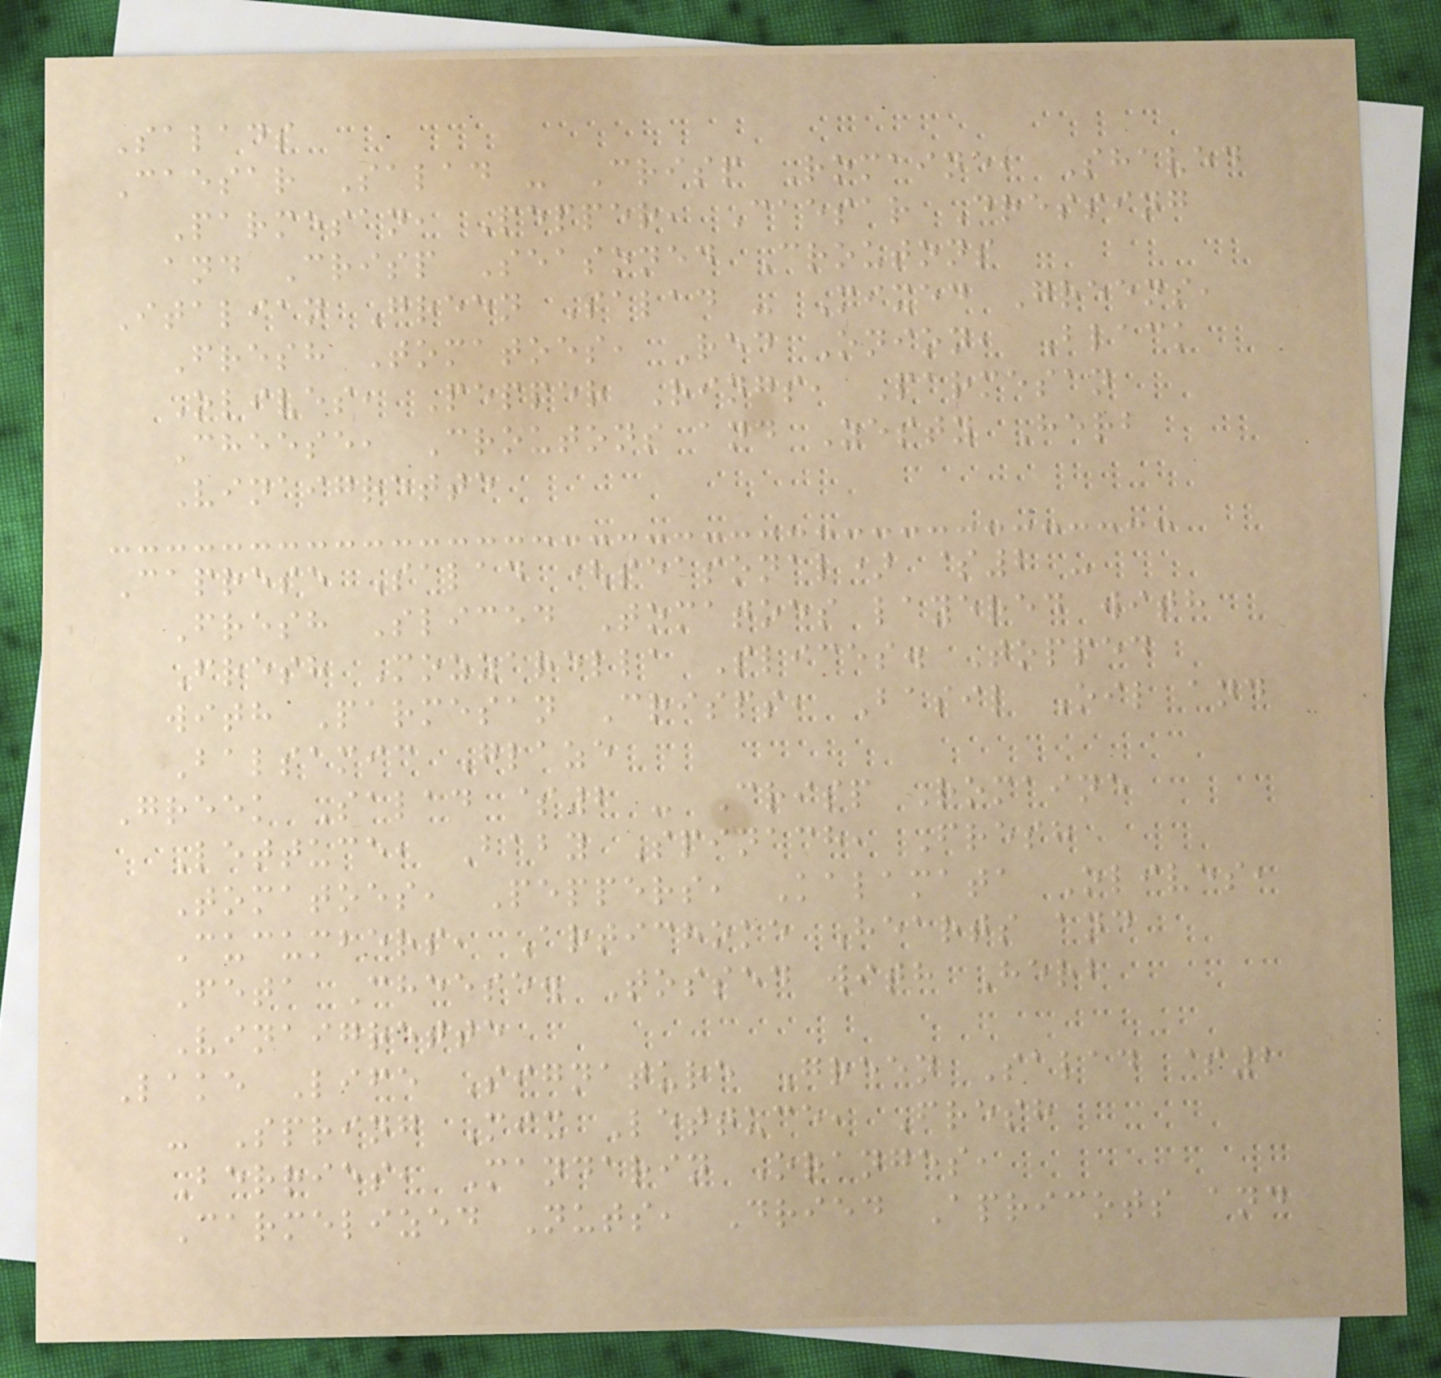Salads
Caesar Salad - Crisp Romaine, Shaved
Parmesan, Pepper, Caesar Dressing
and Crisp Seasoned Croutons
Italian Green Salad - Mixed Greens,
Fresh Tomatoes, Red Onion, Black
Olives, Pepper Rings, Parmesan
Cheese, Croutons and Zesty Herb
Vinaigrette
Caprese Salad (seasonal) $2 -
Fresh Sliced Tomatoes layered with
Fresh Mozzarella Slices. Topped
with Parmesan Crisps, Basil Oil and
Balsamic Glaze
Greek Salad $2 - Crisp Romaine
Lettuce, Baby Spinach, Fresh
Tomatoes, Peppers, Kalamata Olives,
Cucumbers, Artichoke Hearts and
Feta Cheese. Tossed with Herb
Vinaigrette
Lake Life Signature Green Salad $2
- Spring Mix Lettuce, Fresh
Berries, Mandarin Oranges,
Carmelized Nuts, Dried Apricots and
